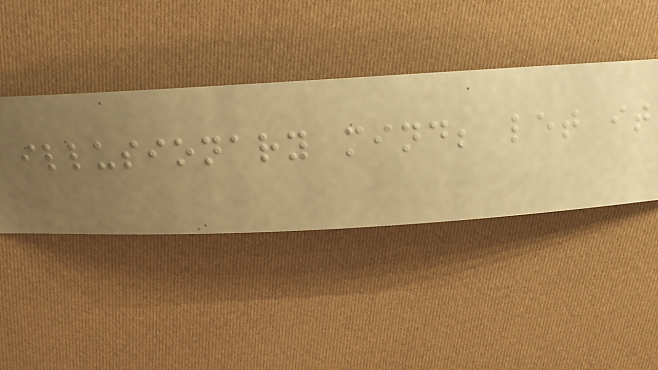illusionary mind; let it
